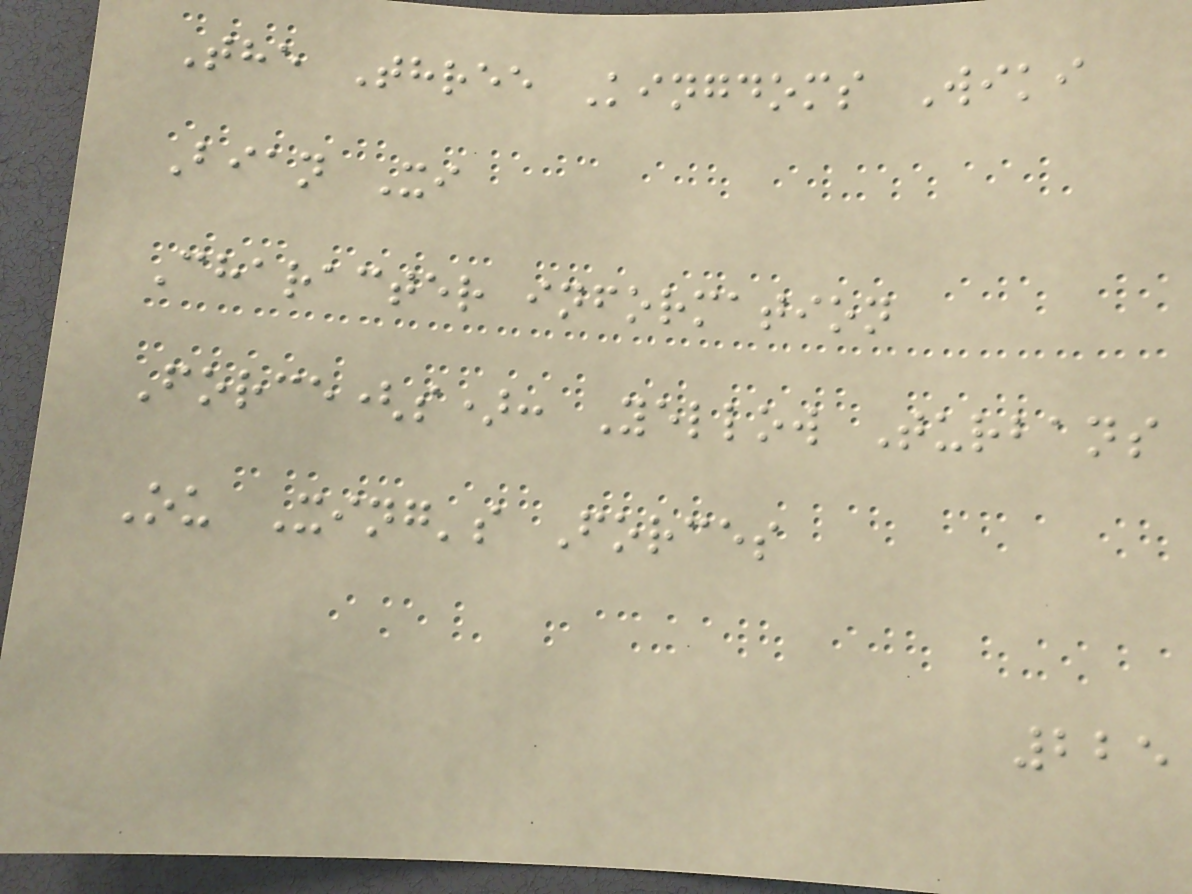The Three Kingdoms Wiki
Bian Xi
Character information
Force(s): Yellow Turbans
Ou Xing's Forces
225
